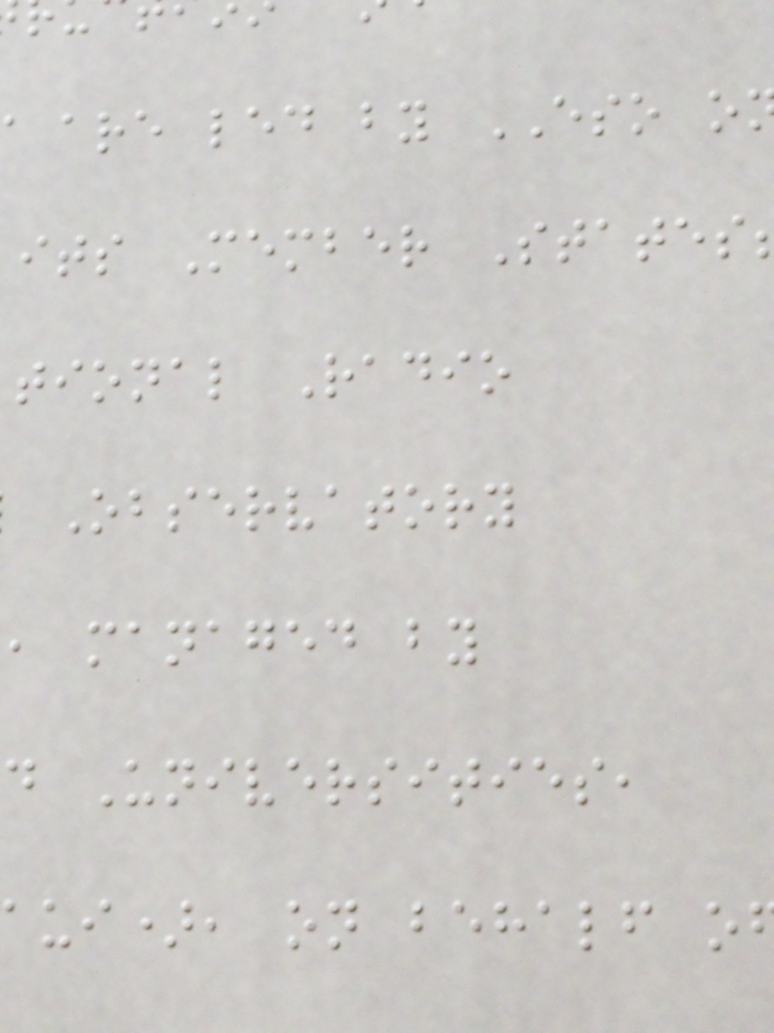are led by ESO o
its Member States
tional Radio
Observatory
, managed by
d Universities,
aui), on behalf o
